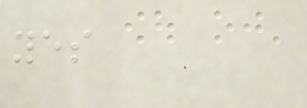yes
